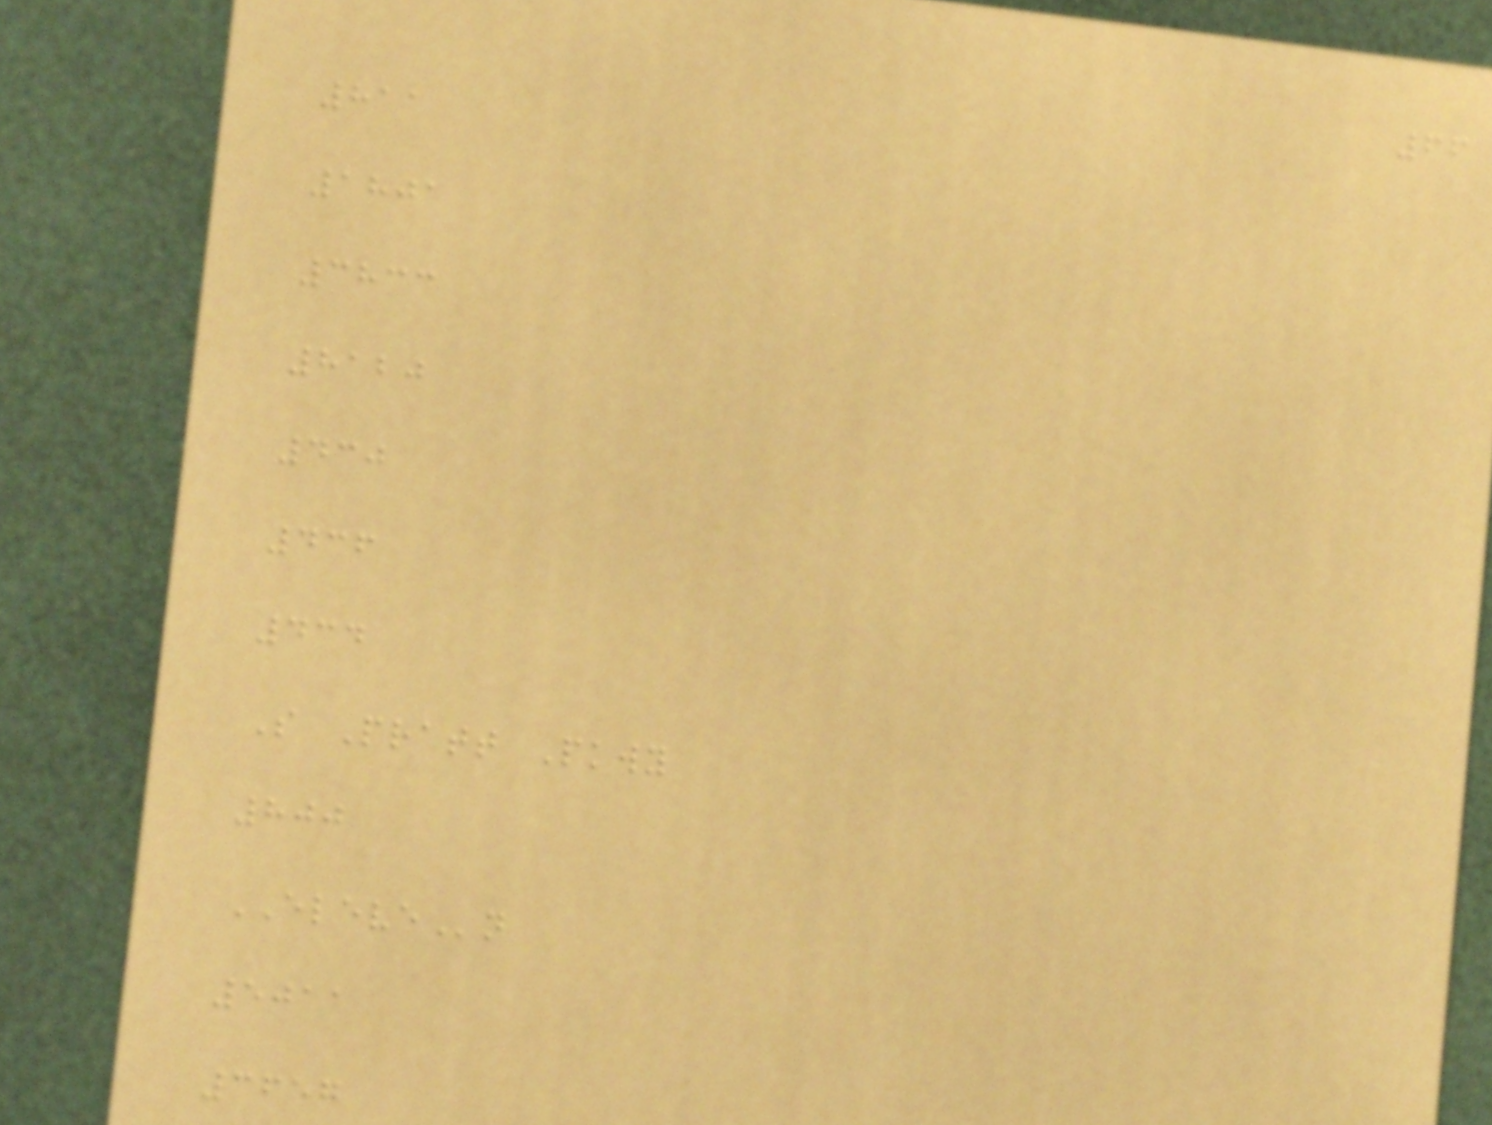66
811
1801
3833
8120
430
436
434
S Pratt Pkwy
800
ELEVEn
5011
3657
